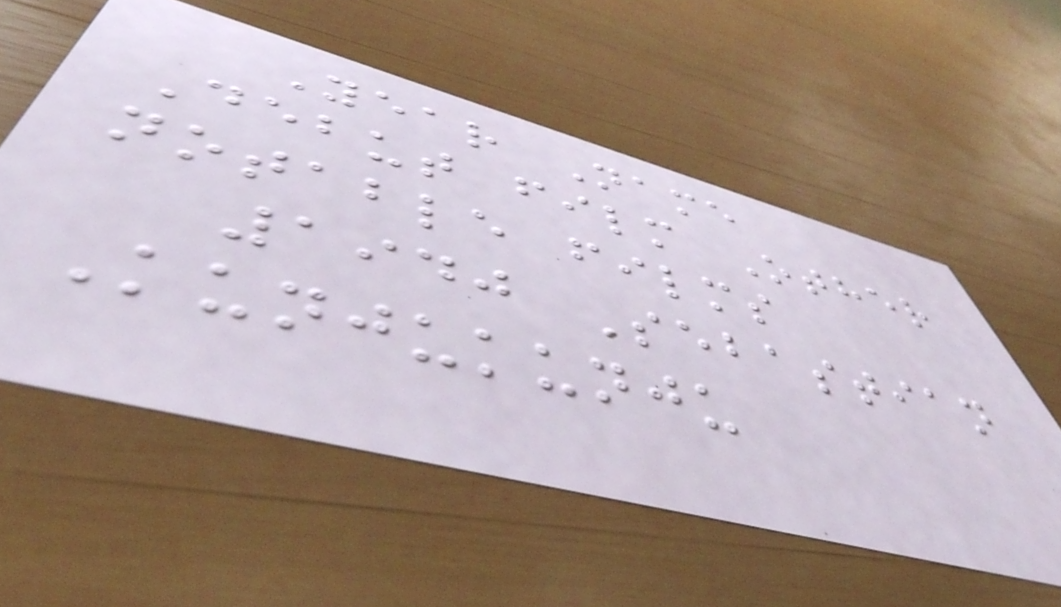Year Name
Debut film Other
notable films
1940 Sebastian
Kunjukunju
